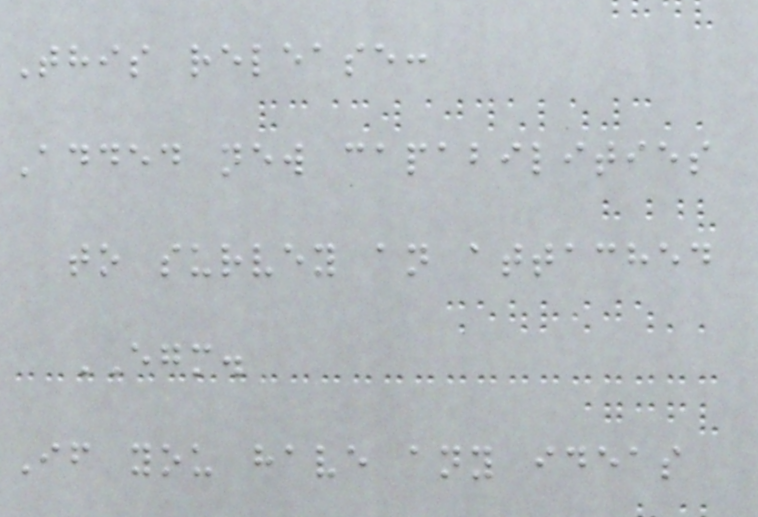This release:
Added new capabilities
to survey an attached
EGM.
If you have any ideas
